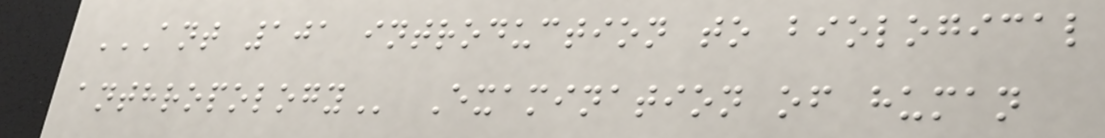ANT 101 INTRODUCTION TO BIOLOGICAL
ANTHROPOLOGY Examination of human
